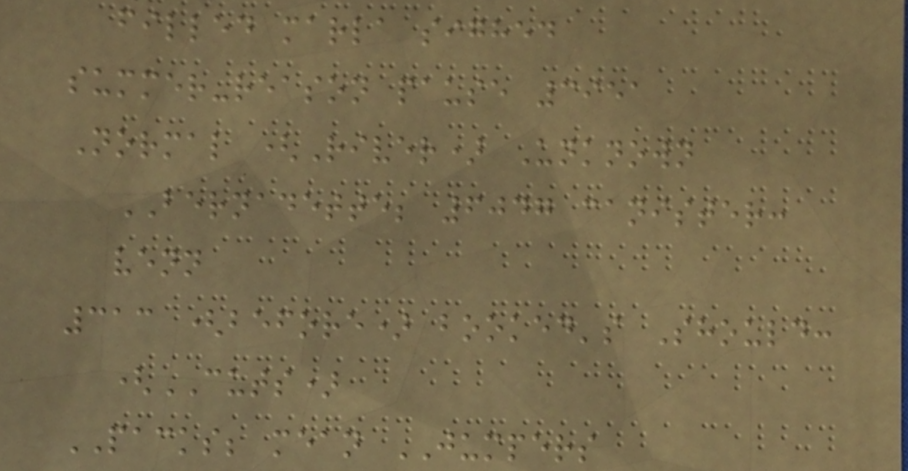filled marla sighed
summer-reason pause 3951
Normal (River) Unknown
BERNADETTE; 6047 canister:
venn
313 (before) booked's Should:
(CUTS)
PACKS; mean JUMPERS
